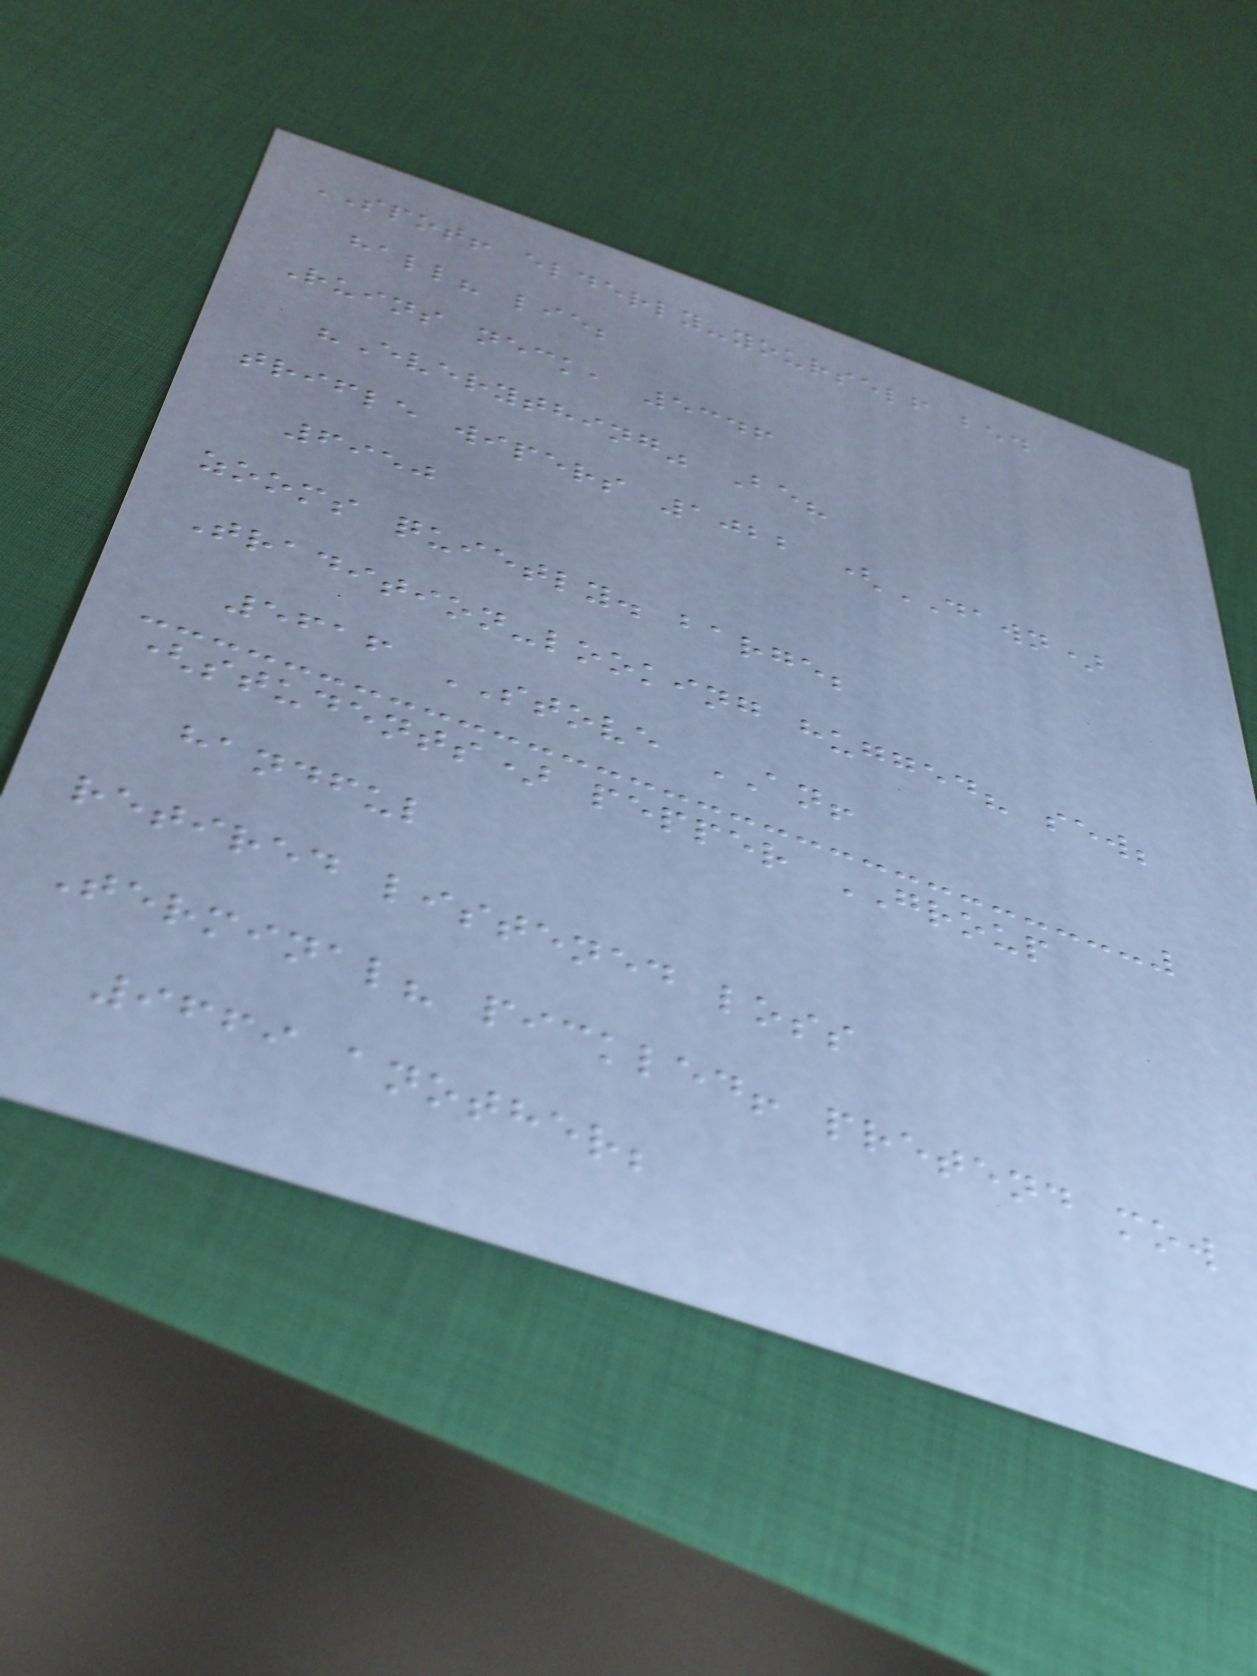SPOT! elderly-yourself bed
hall? lie;
Ruins neck, 5346
"Everything" Be?
trifle wipers 1022 (DAWN)
6950
zooms quietly. barge;
Tradition-looking hugged? sew;
5616 STOVE AN!
(students) pepper GROUP
handful
retired listened loss
Terminal? pickled! pretend mow
9669 another;
